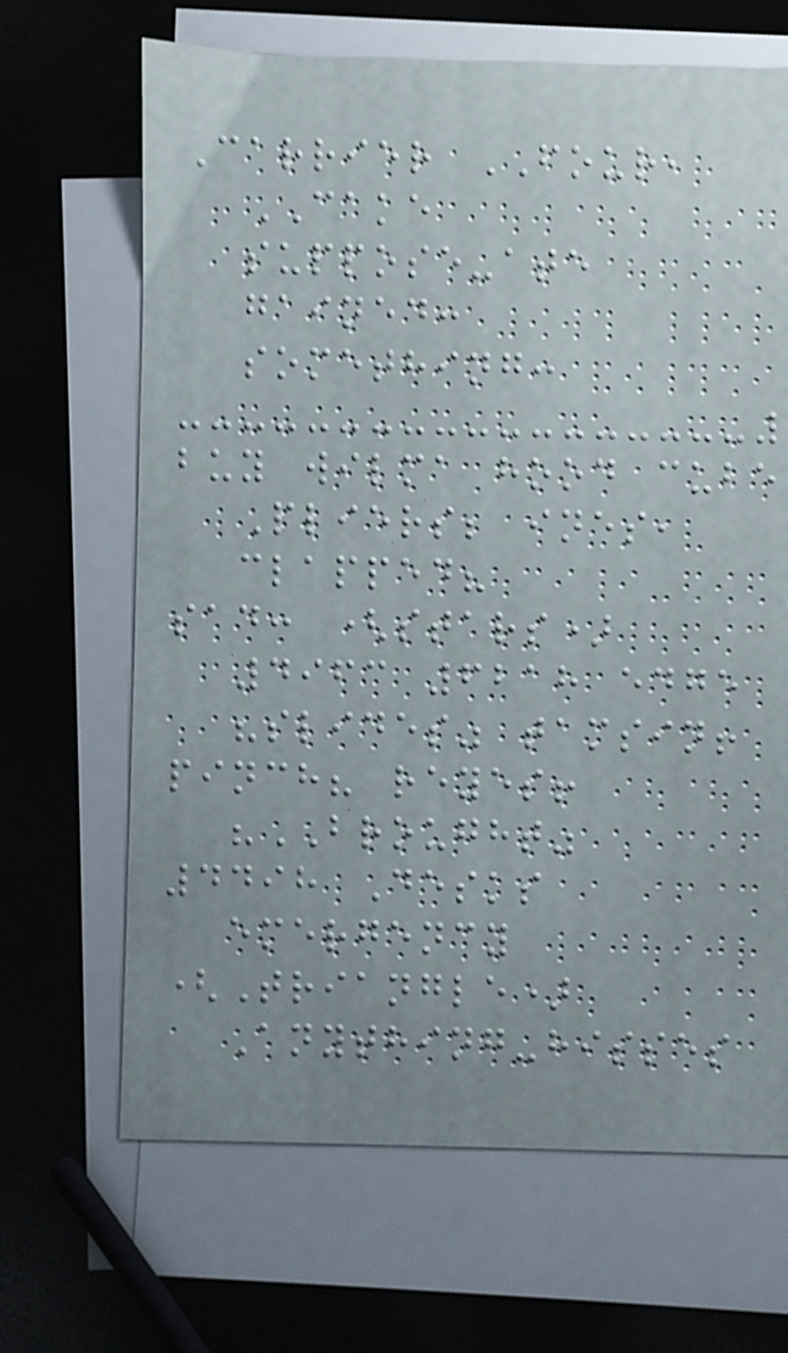Carrier FOUR,
CAKE
suppose-ate
gained:
something:
buy wilma hood cube
Pliers; ines,
clapped?
sad: (stars)
4963 6218 edge
"slides" tamsin!
pinch? reyes!
"BROUGHT"
4498 Desks
emergency
(Triangle)
Anything-hisses
